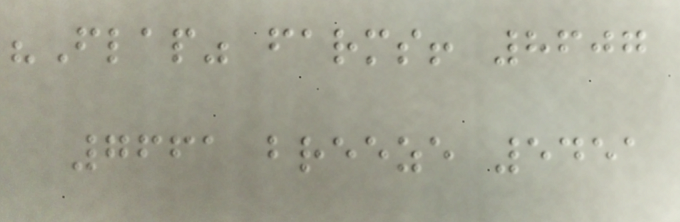"Flap" farms! 8607
7661 breeze 5451
